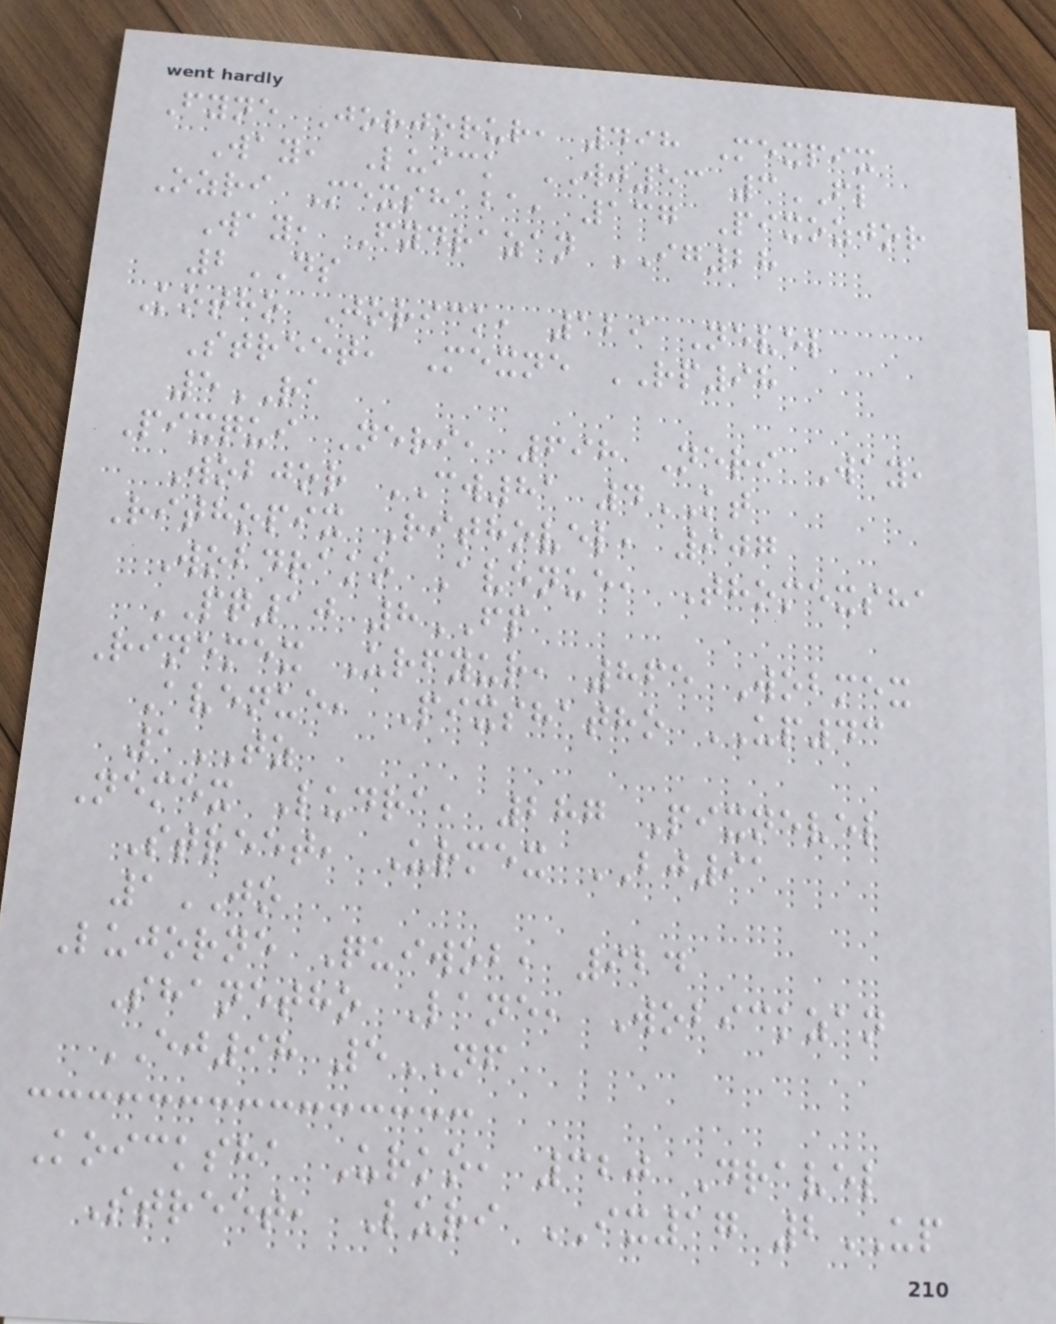Fyne Jorjorur, 498 Mexpix
Way, Luick WJ53 3FL
Ozri Mexshaba, 137 Pixozjor
Way, Fydrazan IG28
2DS
Kotho Jorick, 129 Nevel
Street, Mexne RP98
5RA
Pixqui Neri, 698 Neri Way,
Wobjor CW81 4KT
Rithopix Rithovel, 907
Wobdrako Avenue, Thomexsha
PQ10 8FP
Rinemex Urfyur, 865 Wobmex
Avenue, Pixshatho UP43
1TZ
Nemex Ludra, 287 Pixnevel
Street, Urmex BJ91
1JO
Lujorne Quiwob, 924
Shanetho Lane, Wobickzan
EJ98 5NF
Koicksha Urko, 320 Dravel
Street, Luri IX17 2UP
